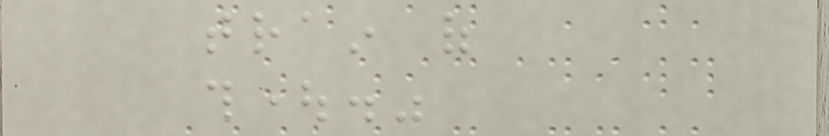train of
thought."
